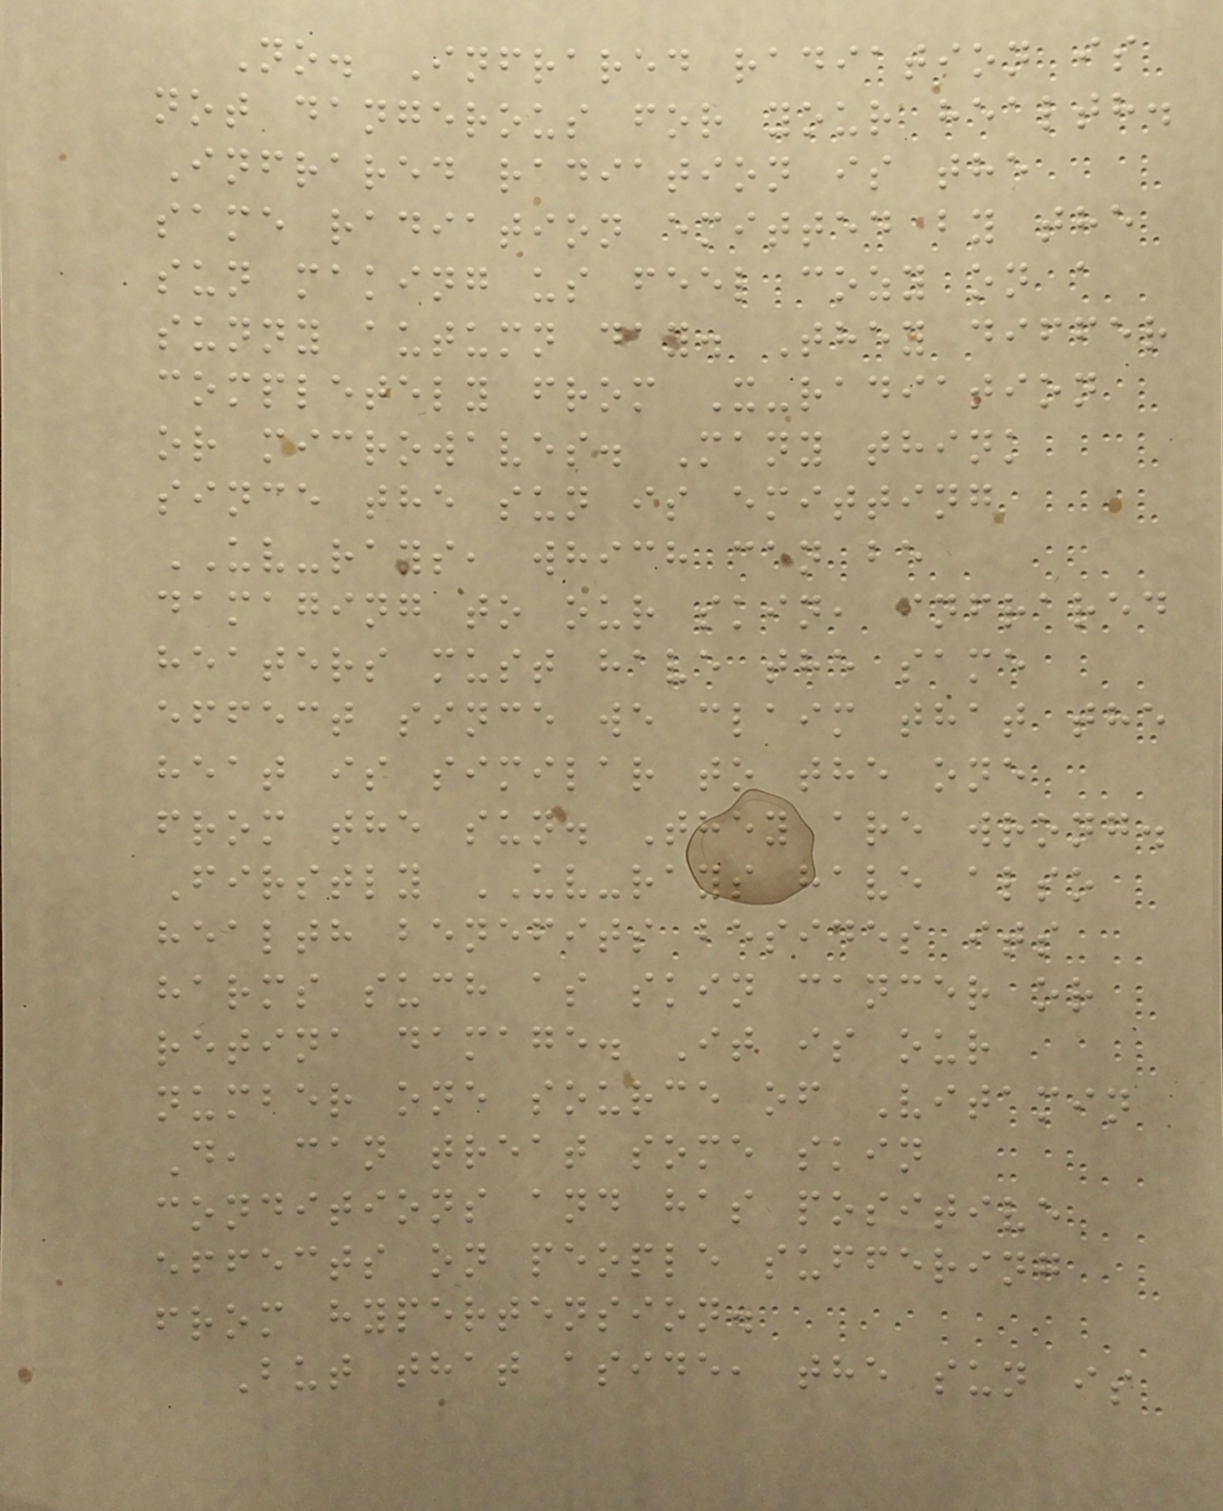No. Infrared radiation is
not dangerous for your health.
Infrared radiation is the
same radiation emitted by the
sun making us feel cozy on a
sunny autumn day. They differ
completely from X-radiation
or microwaves. Many think
since the sun is emitting
UV-rays, which can be
damaging to our skin, infrared
heaters must have the same
effect since we claim that the
heat is similar to the one
from the sun. They are wrong.
Firstly UV-rays have also
health benefits besides its
harms such as skin cancer or
retina damage. It is our
number one source of Vitamin
D, can treat some skin
conditions and has positive
effects on people suffering
from hypertension.
But that aside, the sun is
